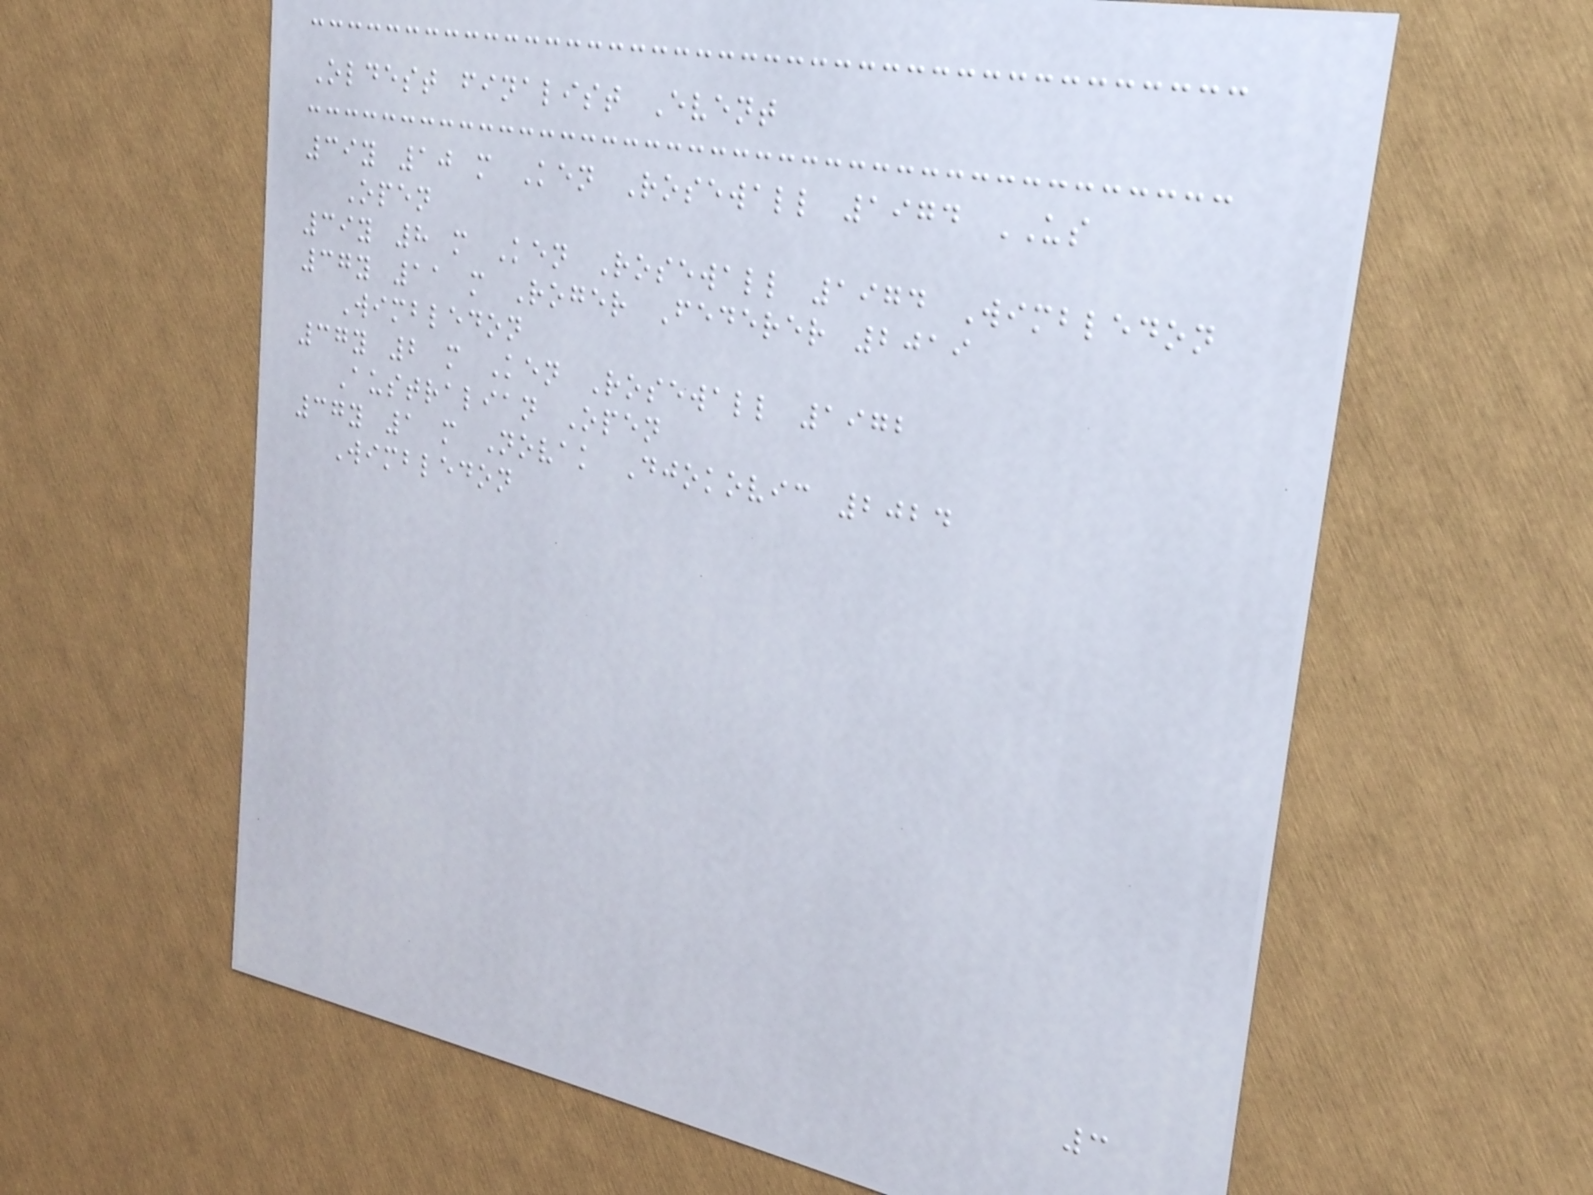Oldest finalist Event
39y 10 m Ken Rosewall 1974 US
Open
39y 8 m Ken Rosewall 1974 Wimbledon
37y 11 m Roger Federer 2019
Wimbledon
37y 2 m Ken Rosewall 1972
Australian Open
37y 1 m Novak Djokovic 2024
Wimbledon
3
